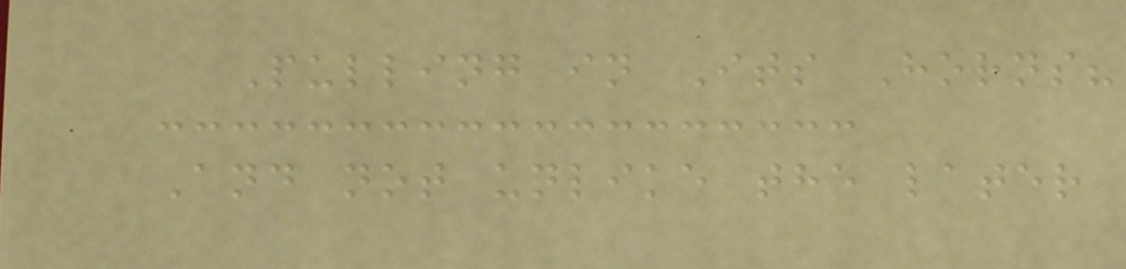Pulling in Its Horns?
And not unlike the later
